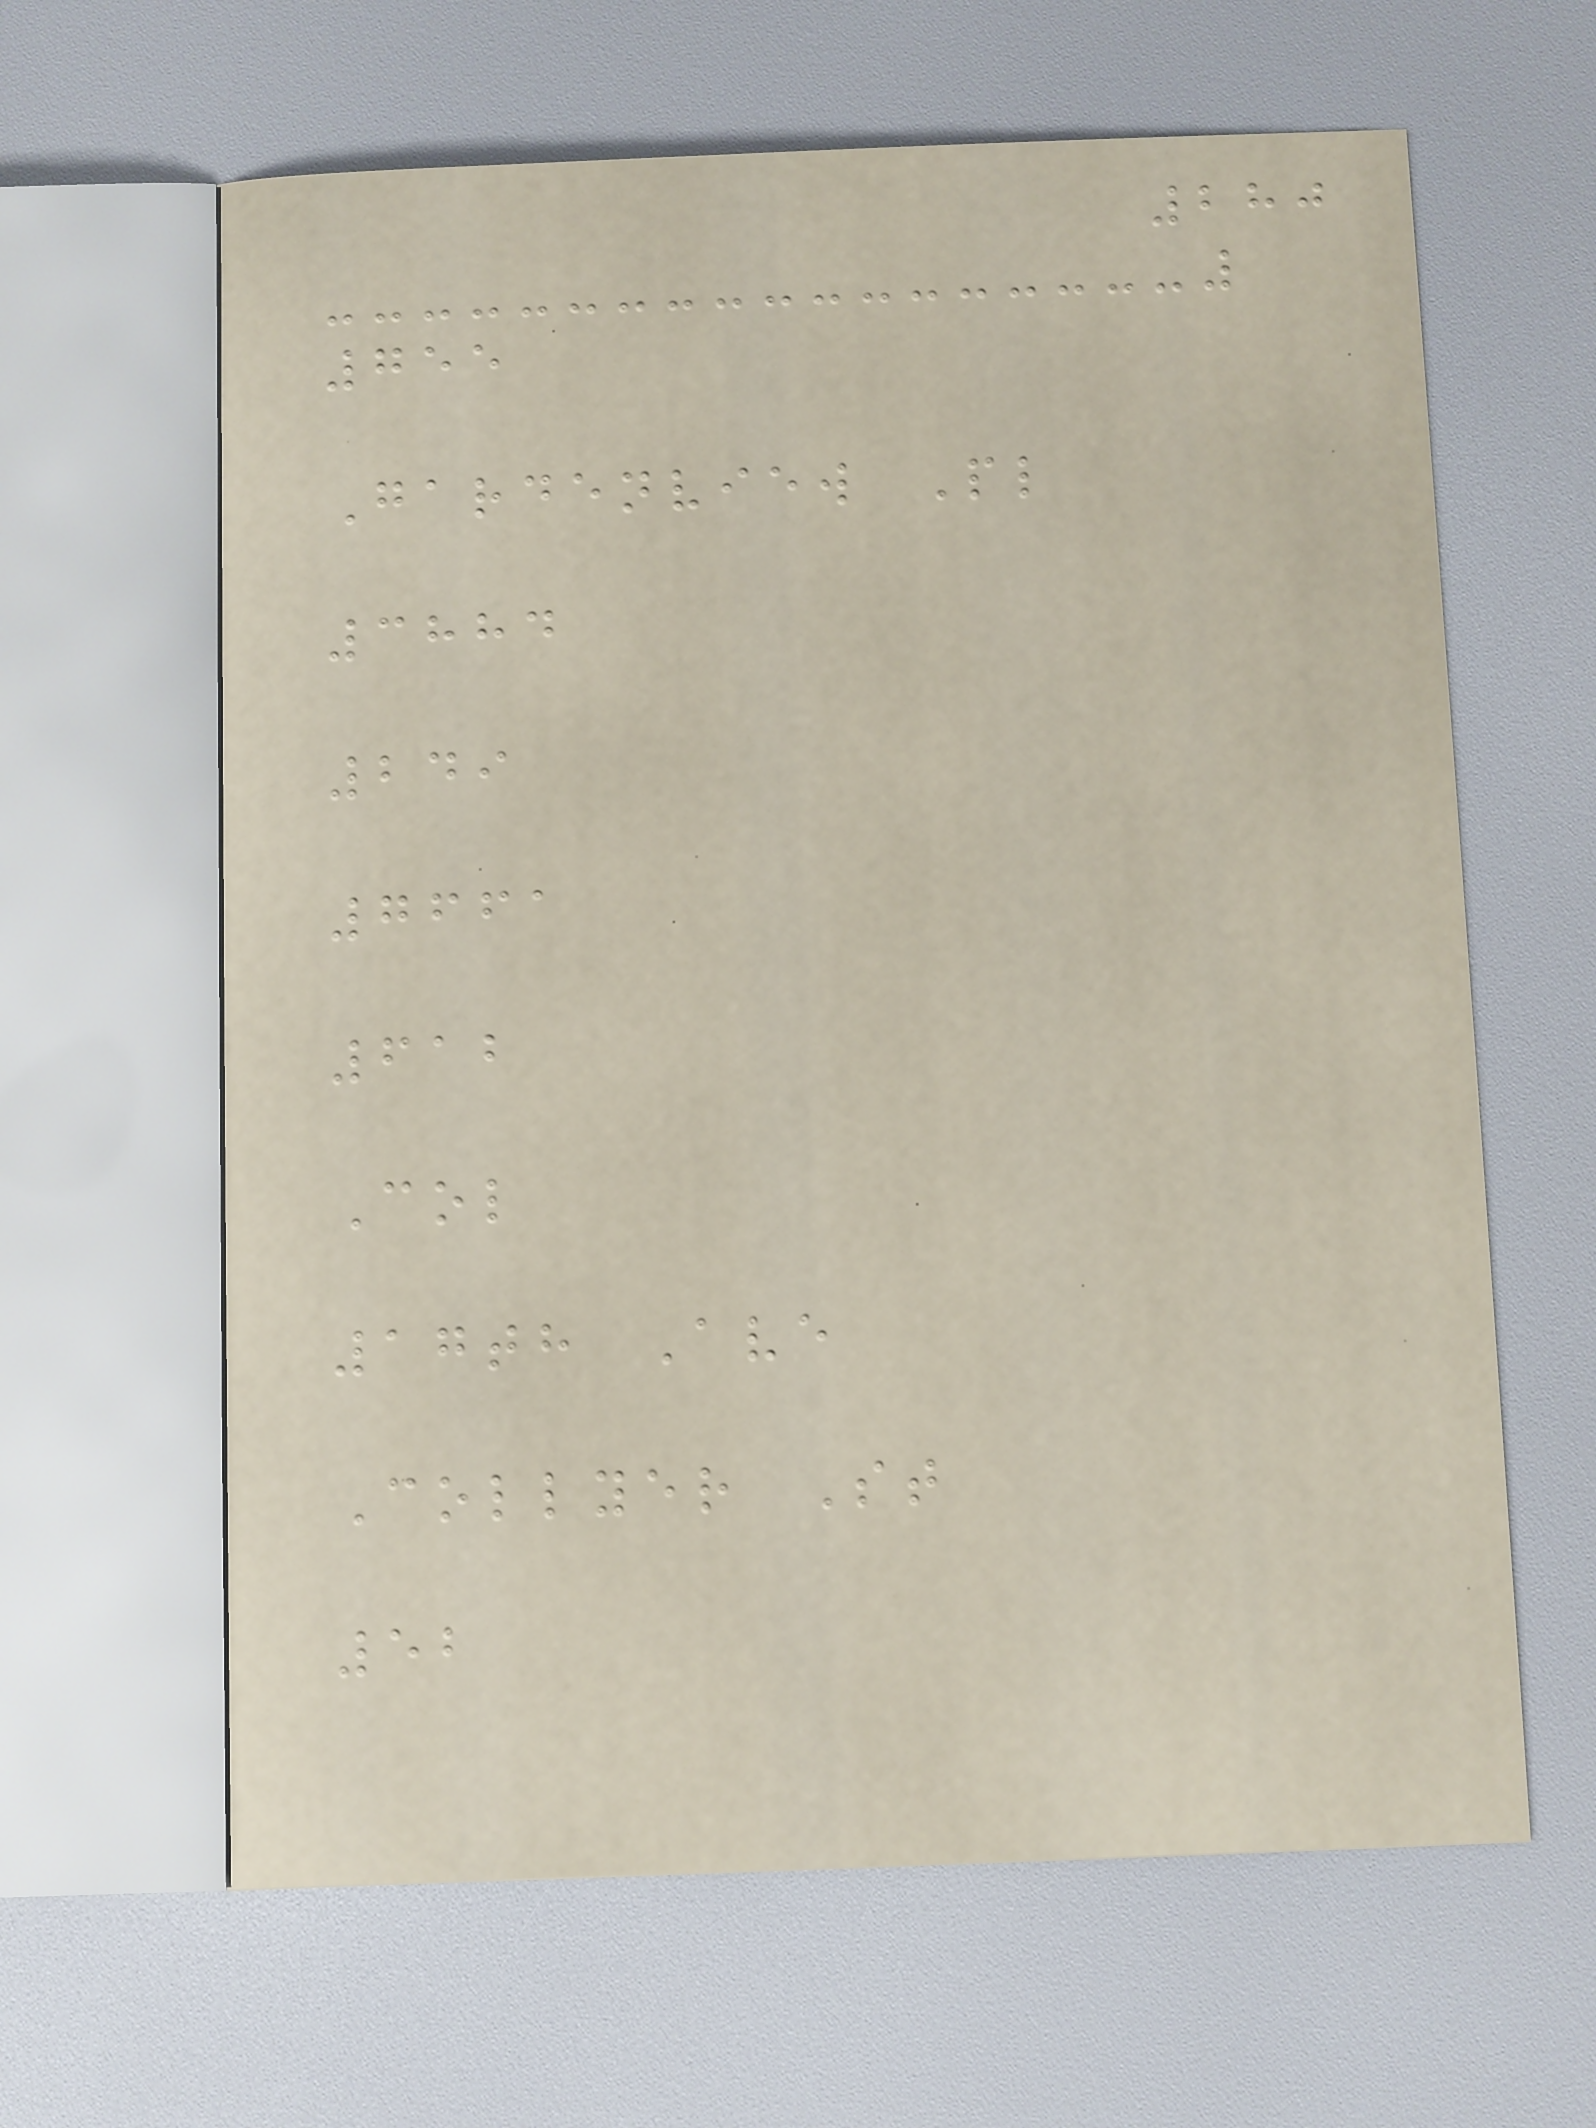280
755
Gardenview Pl
3884
249
7661
612
Col
17th Ave
Collyer St
52
